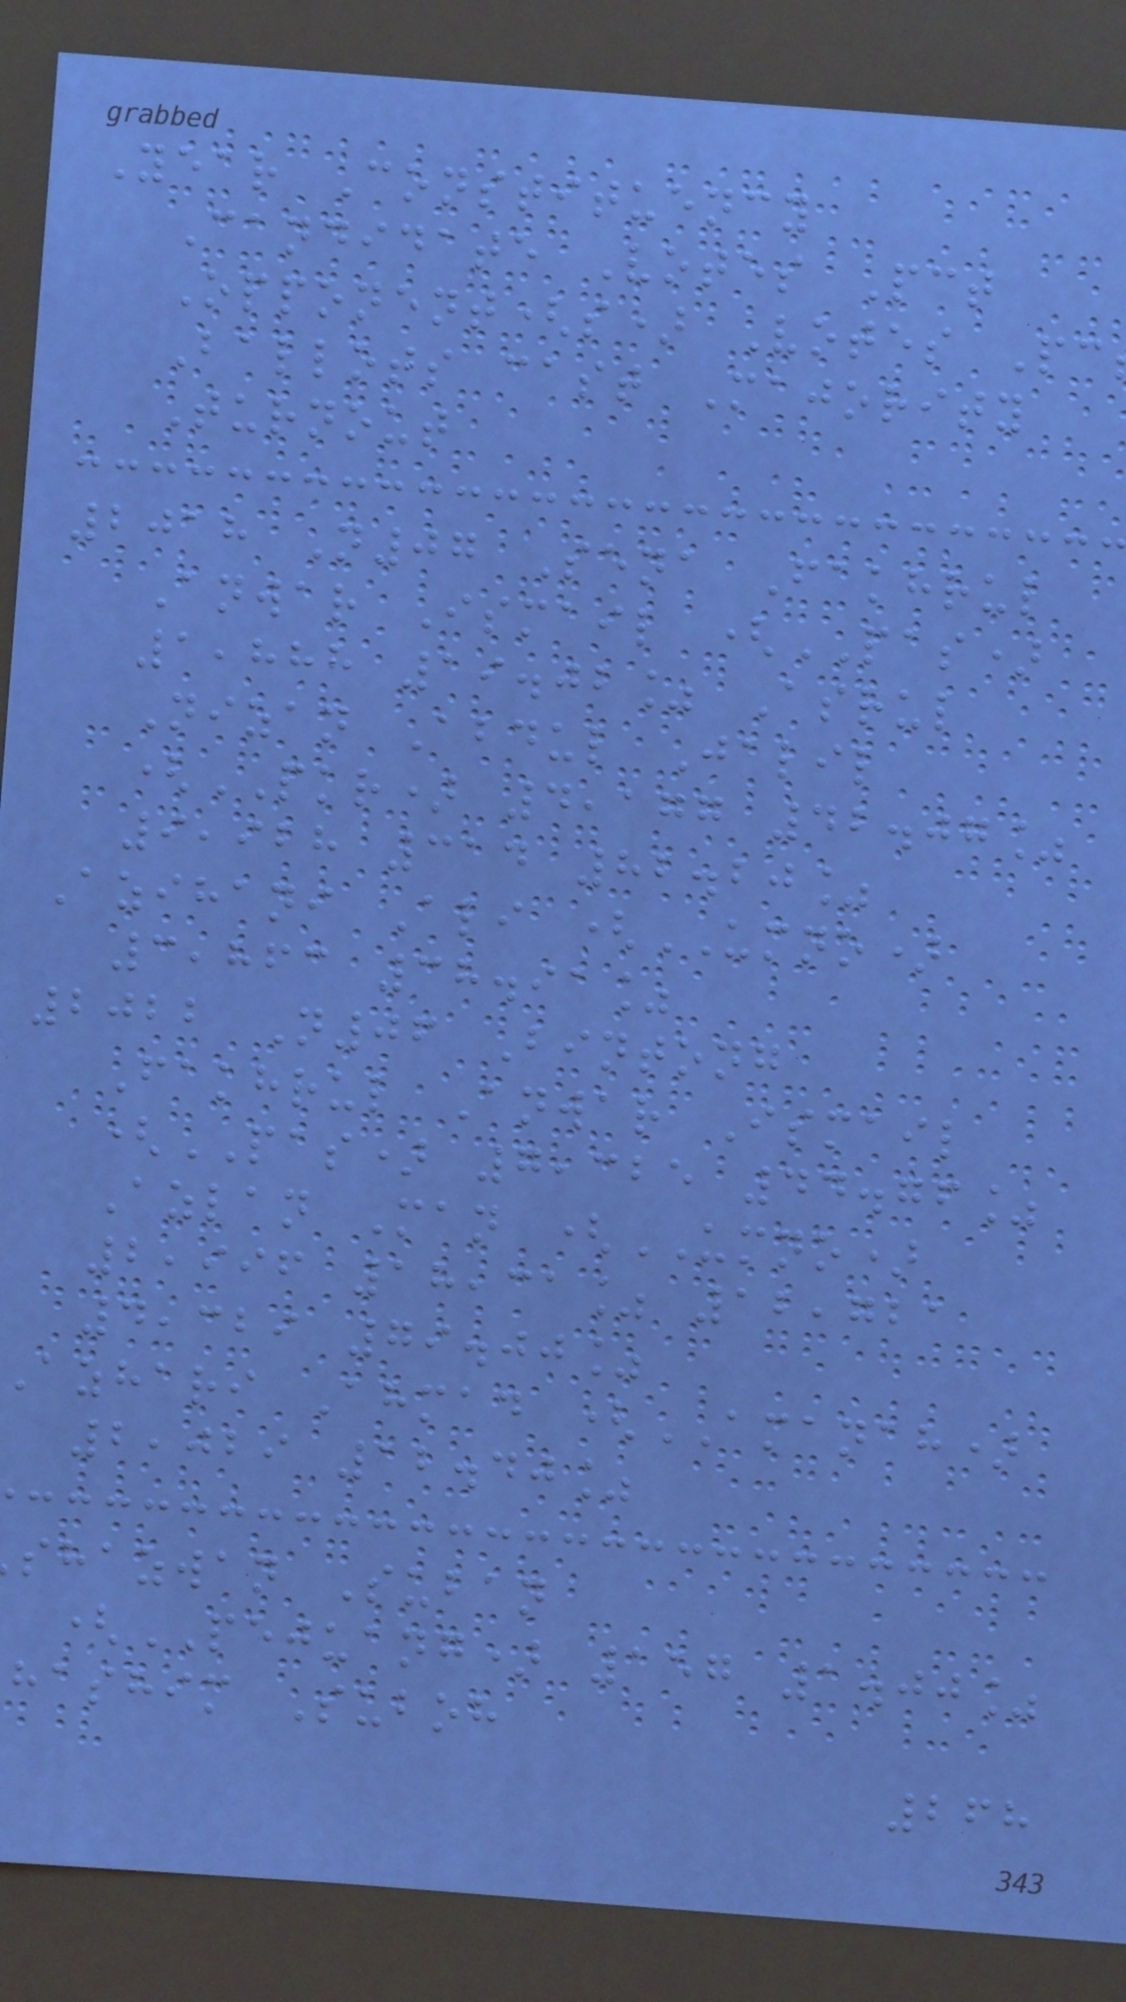Year Constituency
Candidate Votes Pct
Opponent(s) Votes Pc
Ballots cast Majority
Turnout
2018 N07 Sena Fakhrul
Anwar Ismail (PAS)
1,888 19.02% Asrul
Nizan Abdul Jalil
(PKR) 4,177 42.07%
9,928 314 82.20%
Azihani Ali (UMNO)
3,863 38.91%
2022 N06 Bintong
Fakhrul Anwar Ismail
(PAS) 7,325 44.76%
Azlan Man (UMNO)
2,996 18,31% 12,721
4,329 79.00%
azhari Ahmad (AMANAH)
2,029 12.40%
shazwan Suban
(PEJUANG) 157 1.00%
hashim Suboh
268
